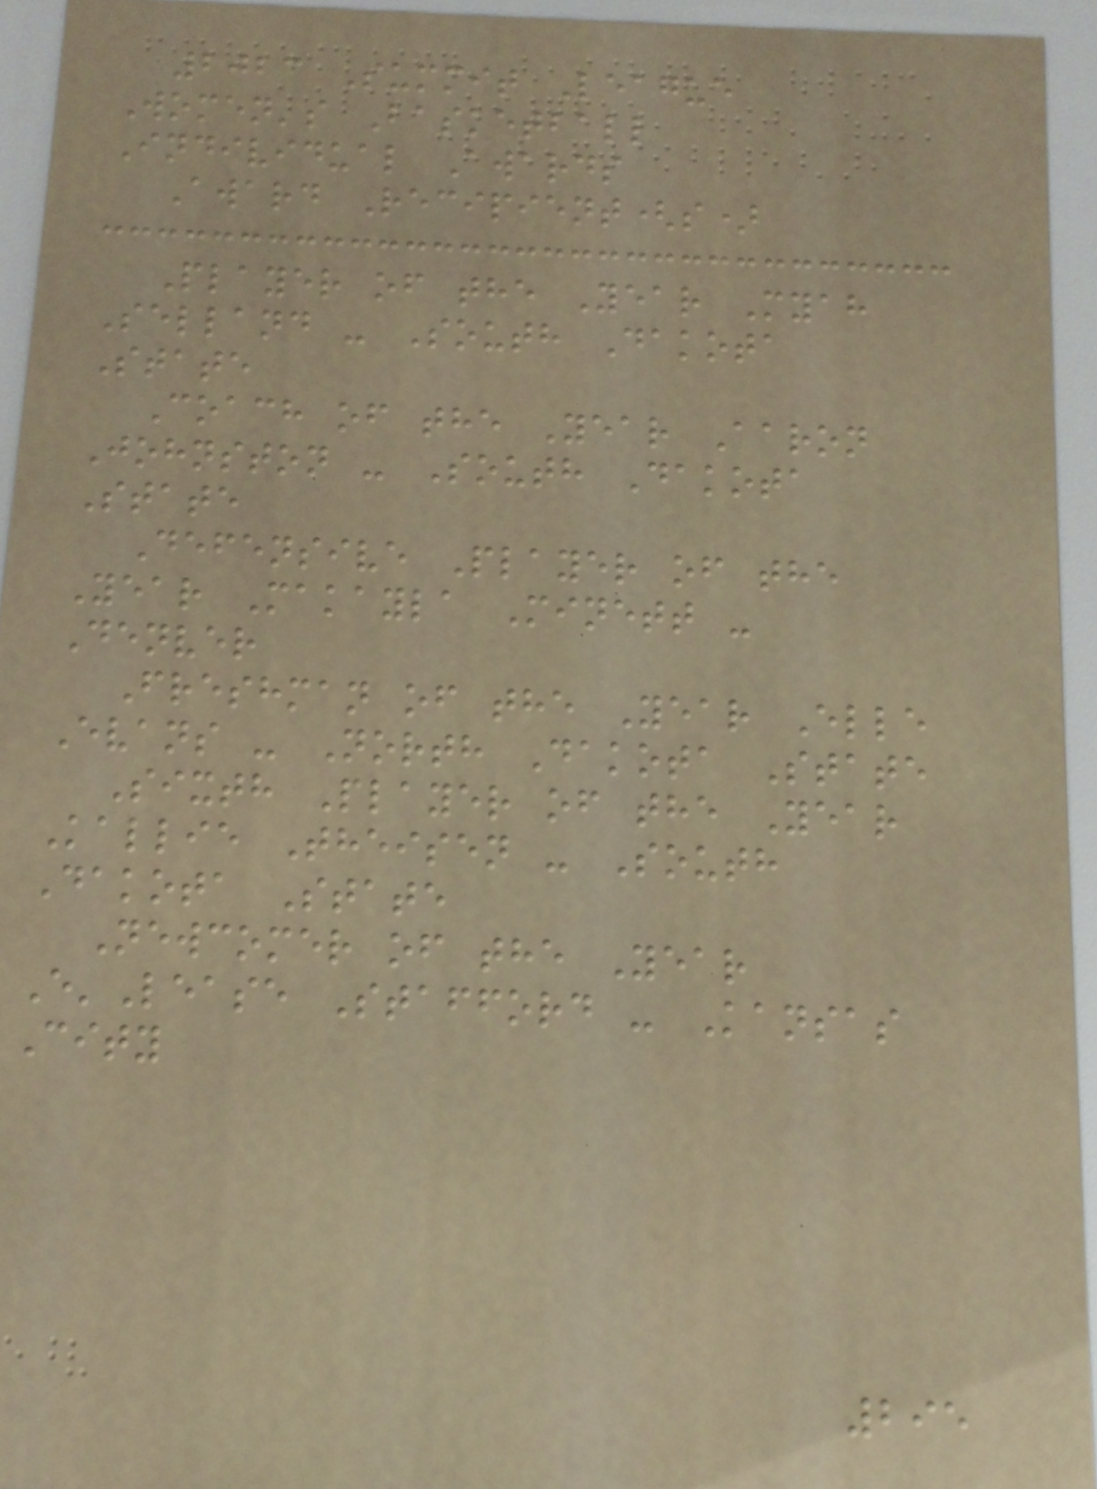2023 Summit League
Women's Basketball
Individual Awards
Award Recipient(s)
Player of the Year Myah
Selland - South Dakota
State
Coach of the Year Aaron
Johnston - South Dakota
State
Defensive Player of the
Year Makayla Minett -
Denver
Freshman of the Year Elle
Evans - North Dakota State
Sixth Player of the Year
Kallie Theisen - South
Dakota State
Newcomer of the Year
E'Lease Stafford - Kansas
City
295
